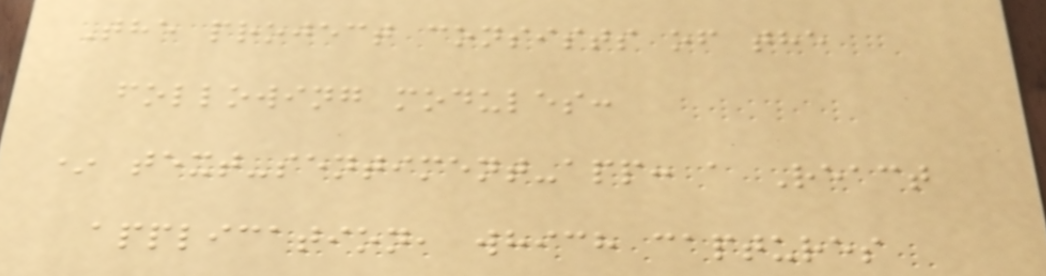The project consists of the
following modules:
* text-sentiment-app: a React
application, which captures
